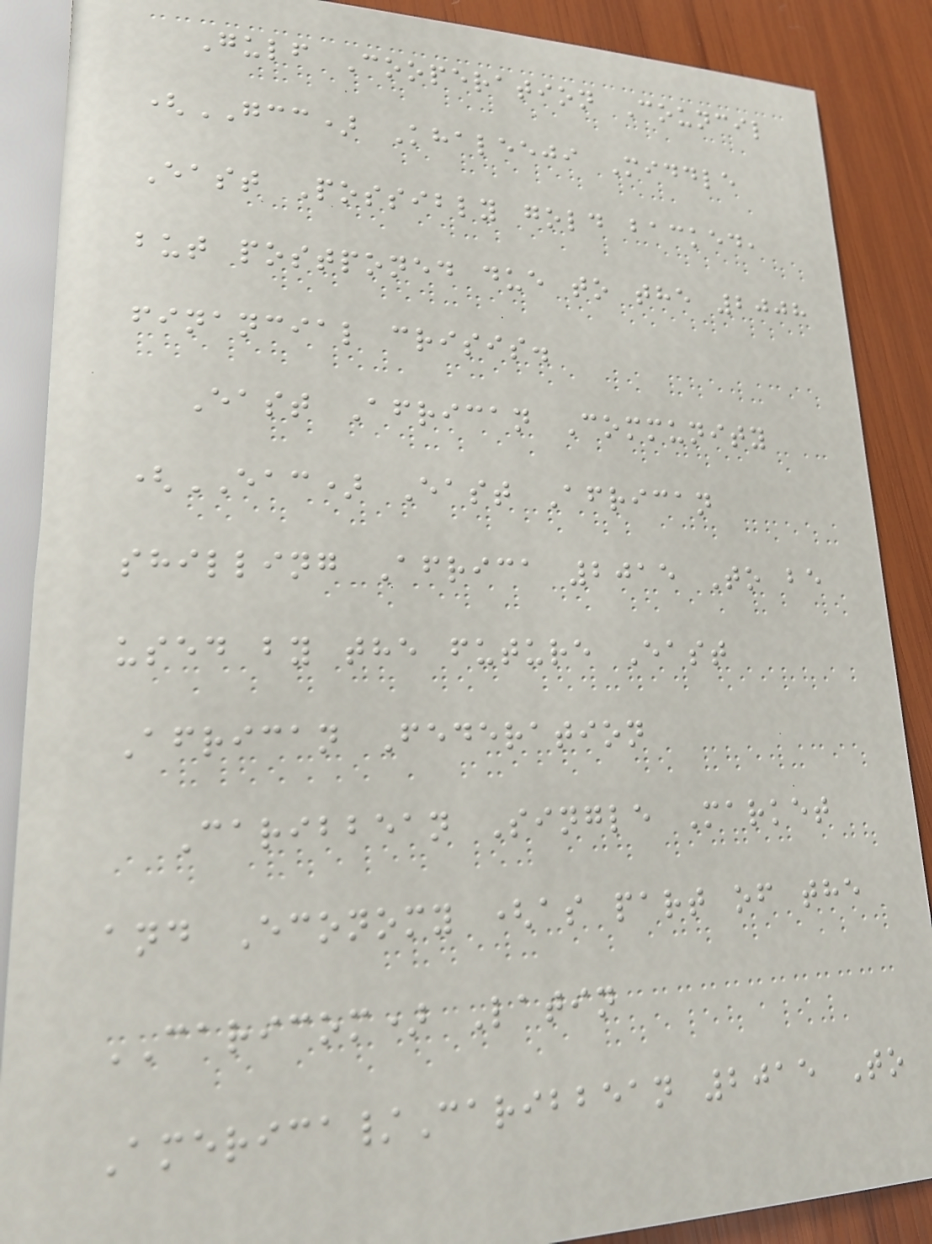Gulf Cooperation Council
(GCC) Khaleeji Middle
East Possibly gold backed,
but postponed due to the 2008
financial crisis.
East African Community
(EAC) East African
shilling Africa 2015 To be
used by the future East
African Federation
Caribbean Single Market
and Economy (as part of the
CARICOM) Latin
America/Caribbean 2015 To
